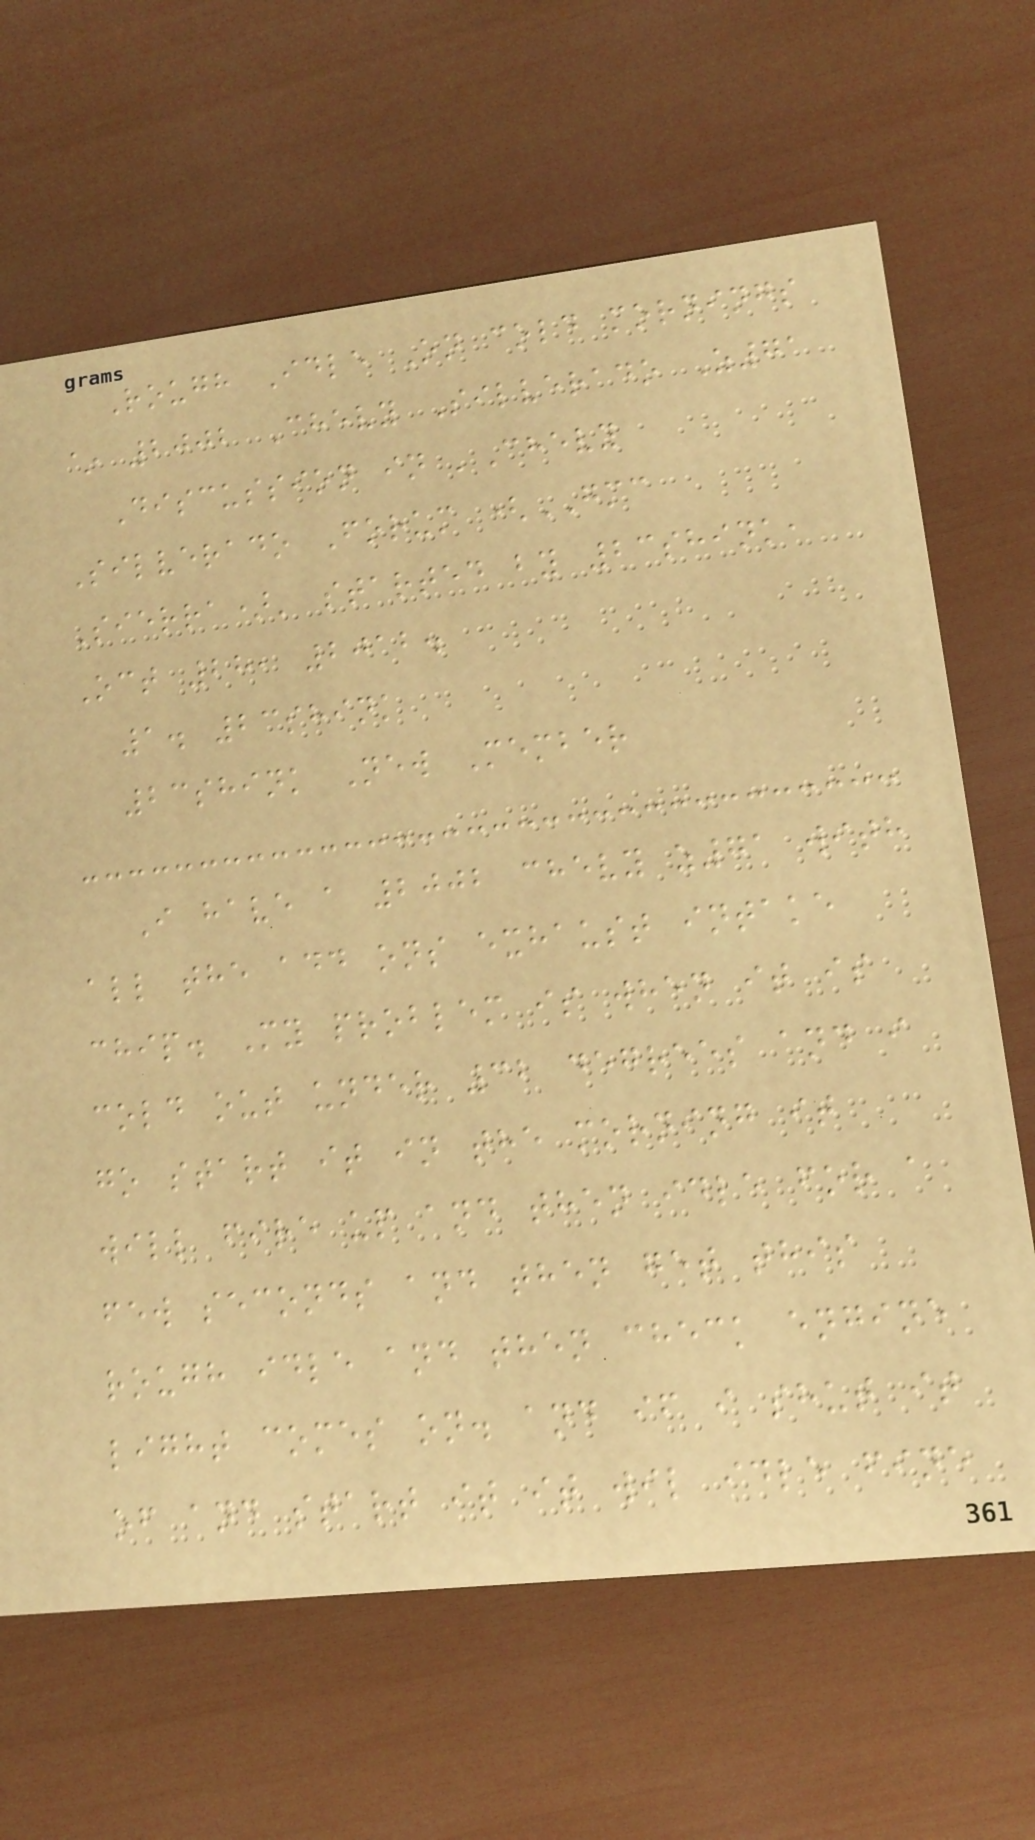Rough Idle On cold mornings
~ 2002 Chevy Silverado Z71
Discussion in 'Chevy
Silverado Forum (GMC
Sierra)' started by 23shink,
Oct 28, 2012.
1. 23shink
23shink New Member
I have a 2002 chevy z71 with
all the add ons exhaust intake
chip. My problem is when it is
cold out under 32 degrees and i
go start it in the morning it
will fire up and then idle for a
few seconds and then get this
rough idle and then check engine
light comes on. and if i shut it
of and start it it wil idle fine
